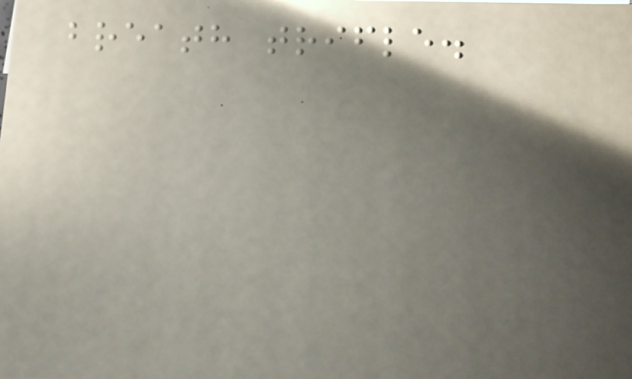breath trifle.
